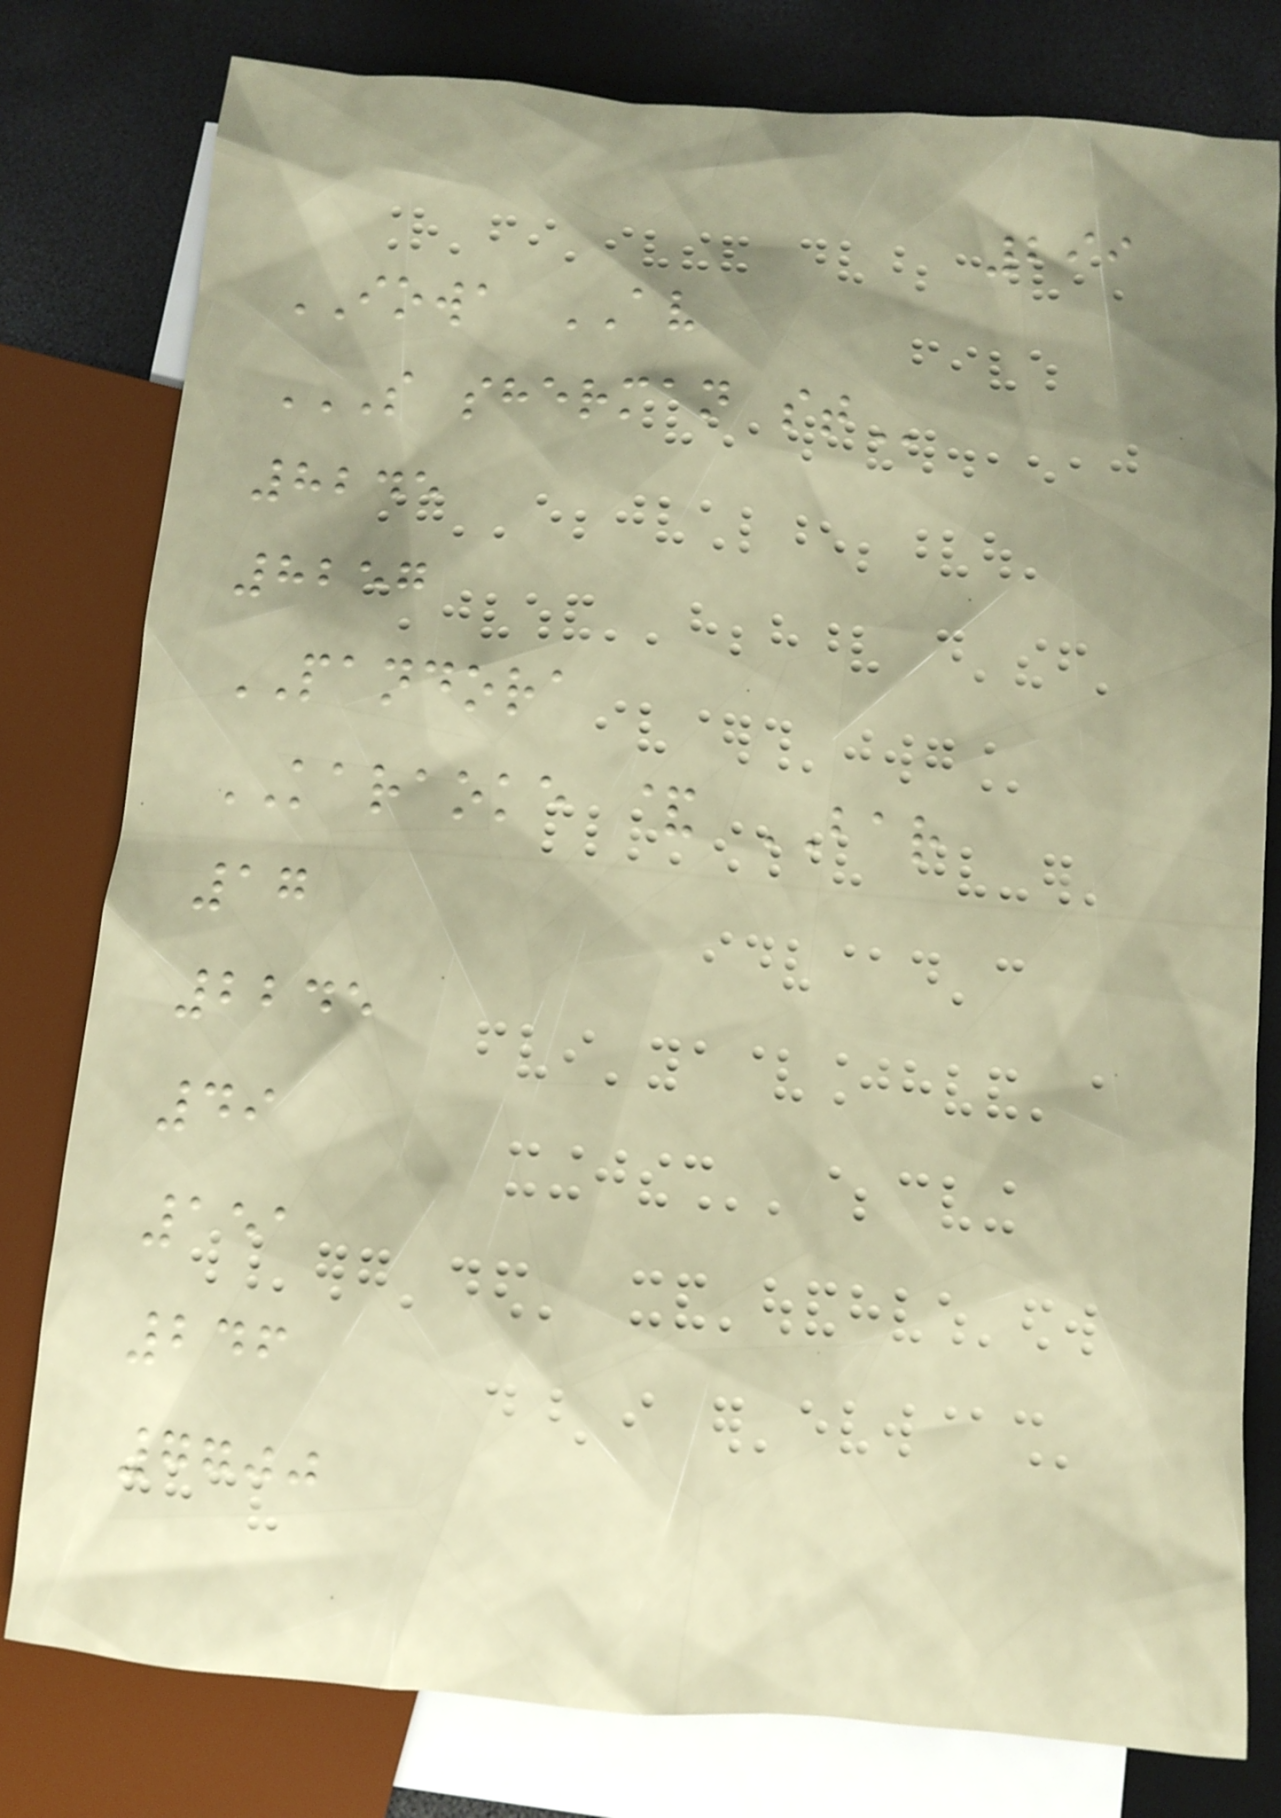299
IOWA AV
S SHERMAN ST
8245
8257
PANDORA
KARAOKE & BAR
17
2245
49
151
246
7700
